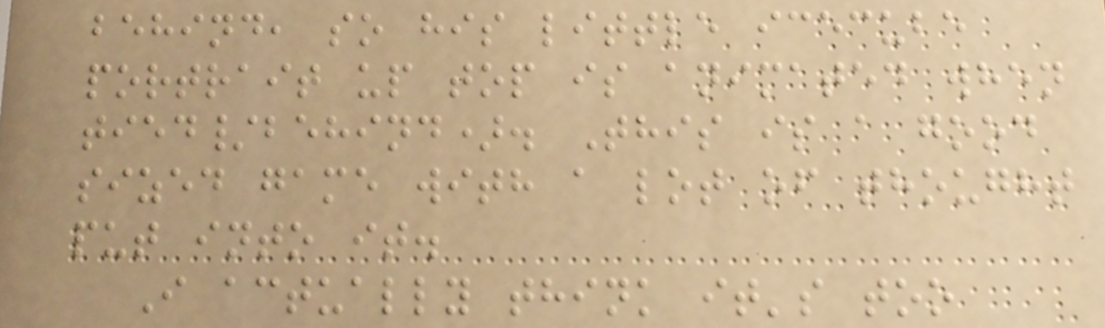behind, so his little icecube
portrait up top is animated when
tied/behind). This is a good
sized game with a lot of thought
put into it.
I actually think it's too
